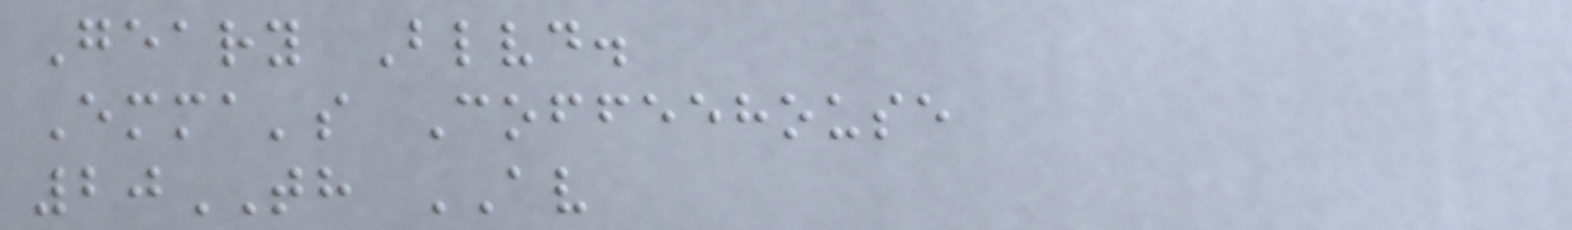Geary Blvd.
Emma's Coffeehouse
20TH AV
